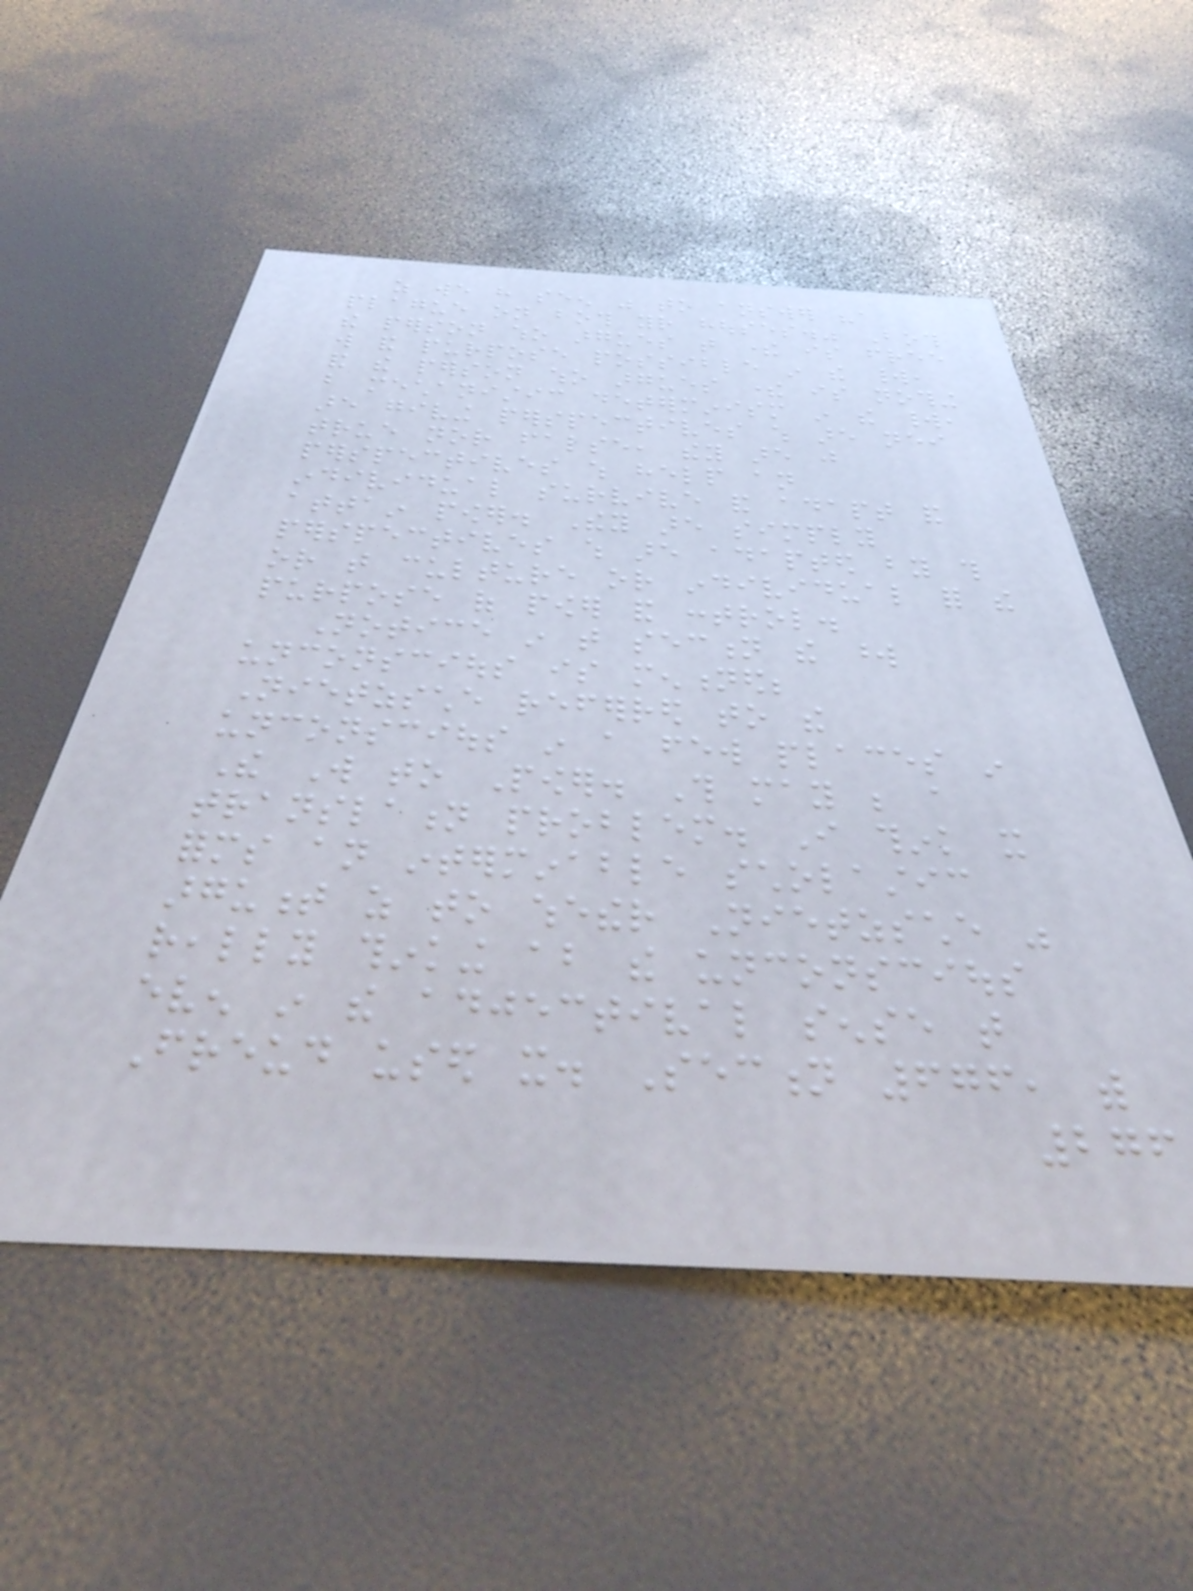as we have seen was to answer "a
plague on both your houses." Both
the person who argues that there is free
will and purpose possible in the world,
and the person who argues there is nothing
but mechanistic determinism in the world,
are giving perspectives which are neither
true nor false, they are just
perspectives which help an
individual survive and adapt and
attain power. They are simply
perspectives which are adapted by this
or that culture or individual for the
purpose of power and control.
Notice in that section the word
unconscious is mentioned;
Nietzsche referred to the
unconscious in a few places in
The Will to Power. This may be a
translation problem. I think it
forms an interminable scholastic
argument as to whether Nietzsche was
really thinking about the unconscious
even in the adjectival sense that
Freud used it. Section 676, with
276
